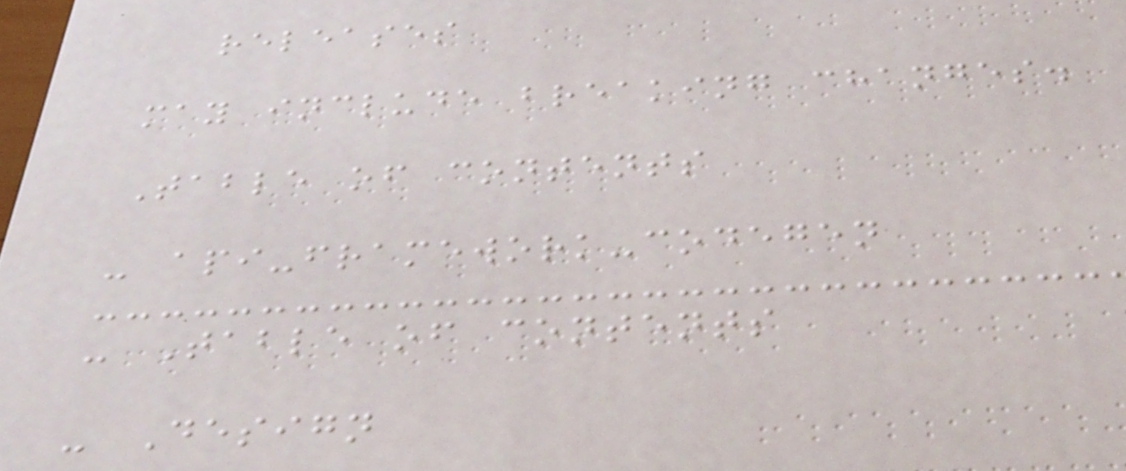releases
may include breaking changes.
Table of contents
- api-framework-codegen
- Table of contents
- Design
